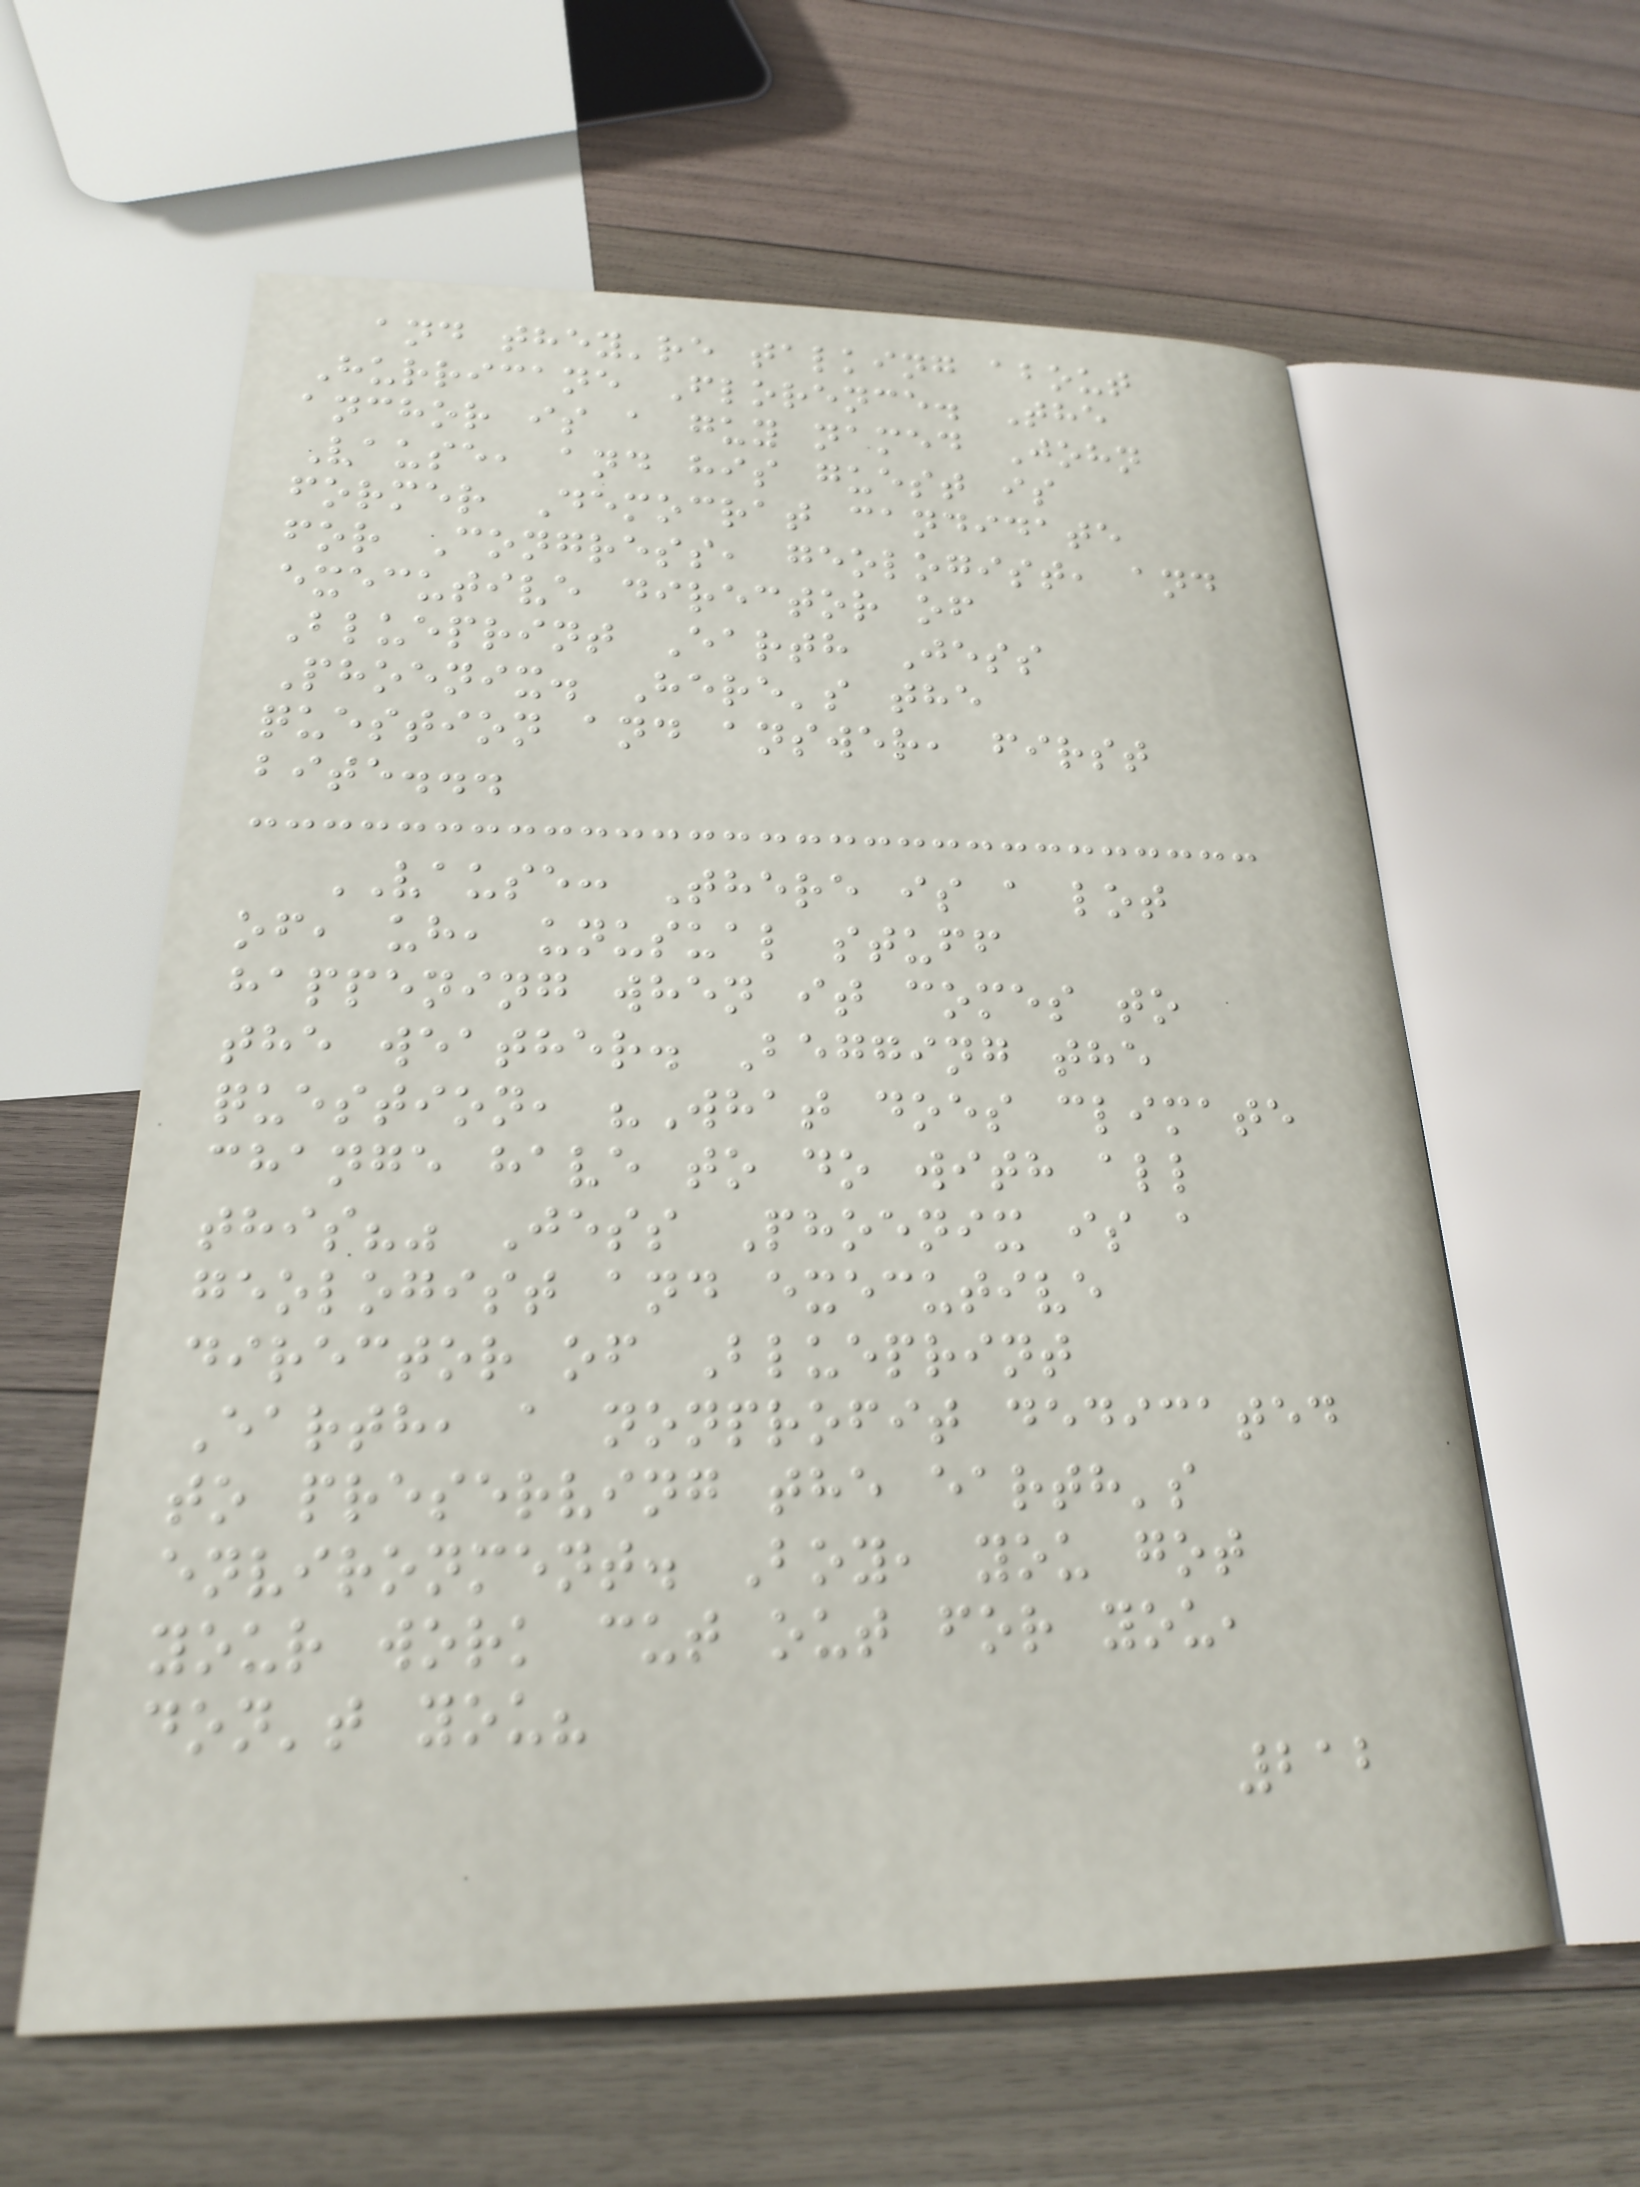and they're talking about
Hurricane Florence. The
anchor is a guy named John
Vause, and his guest is
former Democrat candidate
for Congress, geologist, and
executive director of
Blueprint Earth Jess
Phoenix. Here's the
question and answer, first
bite...
VAUSE: There is a lot
of, uh, unusual stuff
happening when it comes to
the weather. Begging the
question, "What does climate
change have to do with all
this?" Jess Phoenix is a
geologist and executive
director of Blueprint
Earth, a nonprofit dedicated
to preserving the earth's
environment. Boy, you got
your work cut out for you,
don't you?
212
